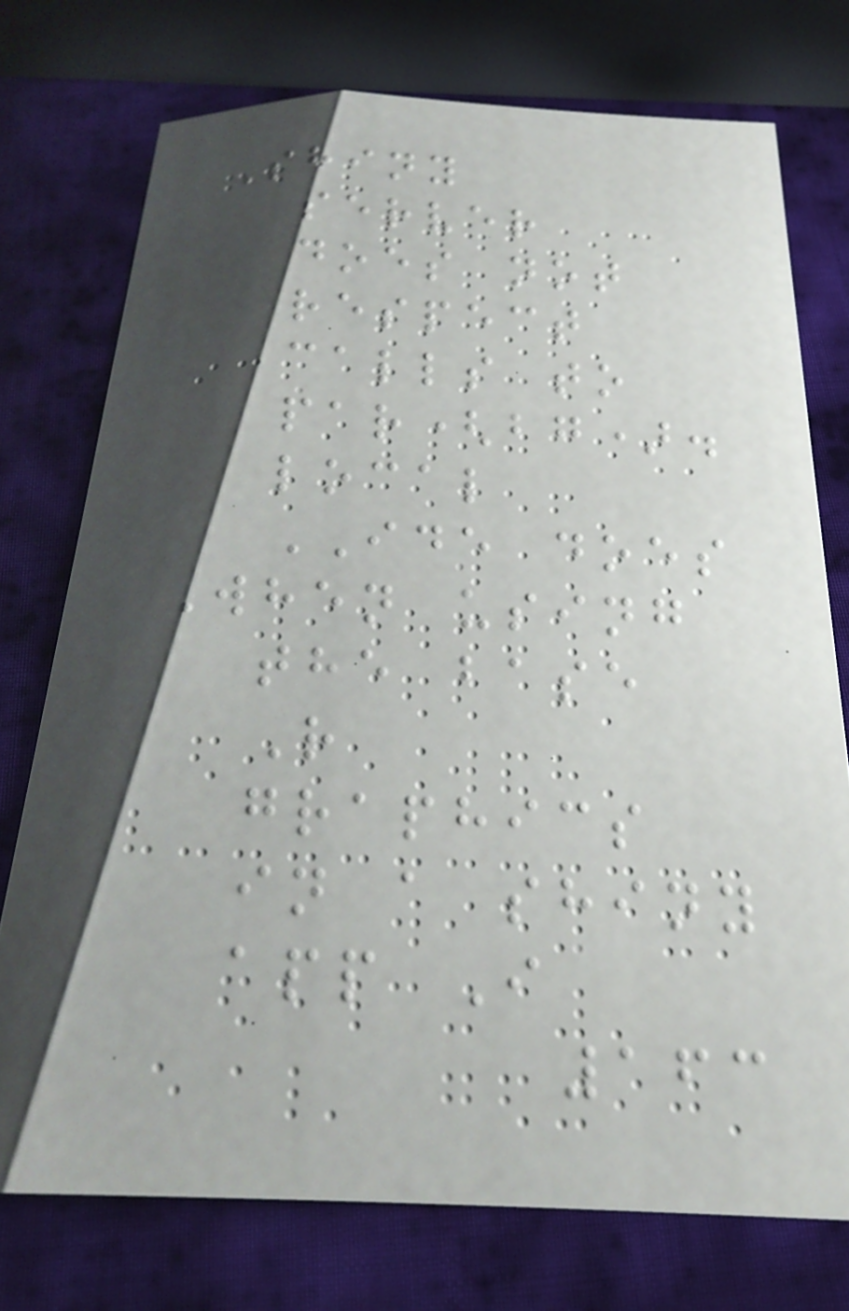Shiny
server
does not
respect
calls to
par(bg).
local
IDE does
When using
the base
R
graphics
in a shiny
app I
163
